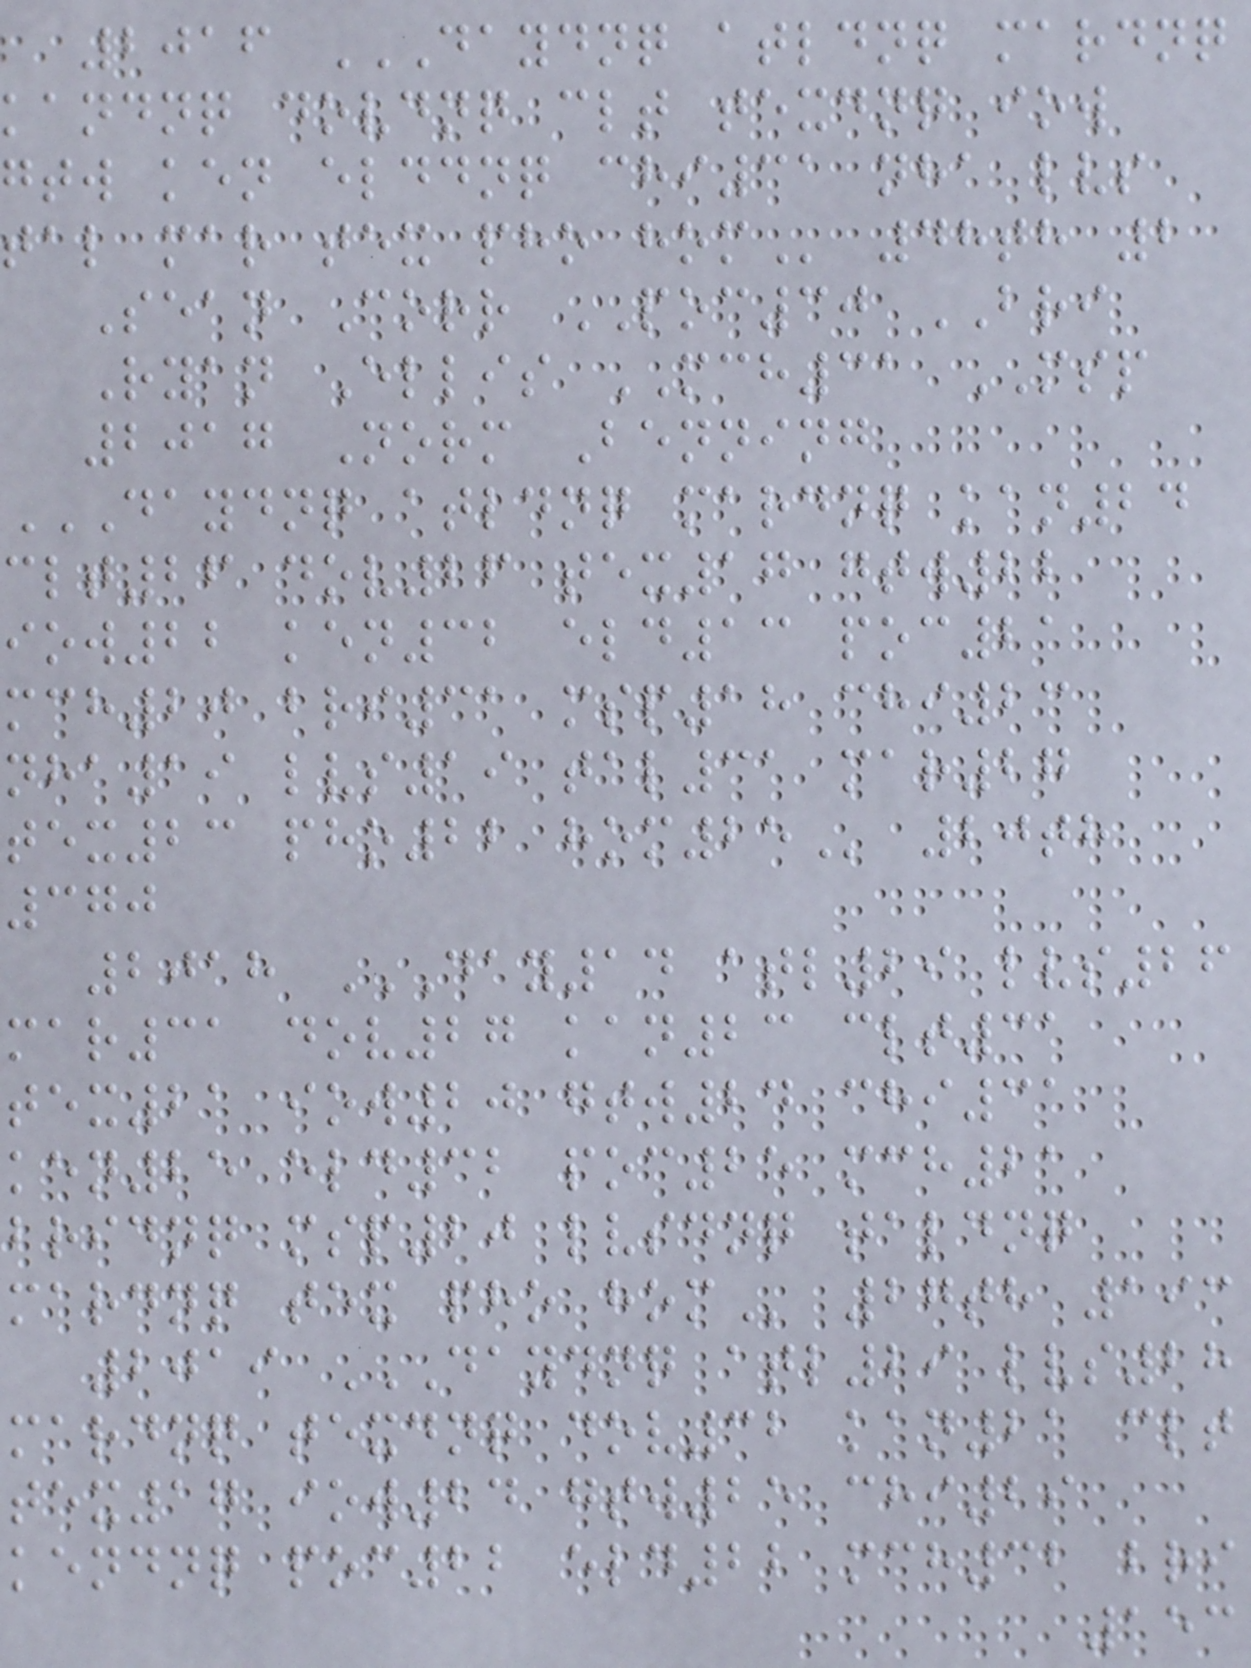2016 DAYDNQ ATLDNQ MARDNQ
kandnq dovdnq clt texdnq iow
gtw ken elddnq chi31 nha lvs
tal mar tex pho
Sean Corr POC30 BRI
Ryan Ellis MCH31 MSP
2017 Norm Benning
DAYDNQ ATLDNQ MARDNQ KAN24
clt26 dov26 tex17 gtw22
iow22 ken32 eld13 poc21
mch20 bri31 msp18 chi23
nha19 lvs19 tal31 mar27
tex23 pho22
370
2018 DAY14 ATL29 LVS26
mar31 dov27 kan23 clt31
tex21 iow20 gtw24 chi31
ken25 eld32 poc25 mch21
bridnq msp20 lvsdnq taldnq
mardnq tex pho
2019 DAYDNQ ATL29 LVS28
mardnq texdnq dov32 kan21 clt
tex17 iow24 gtw25 chi29
kendnq poc22 eld22 mch32 bri
153
